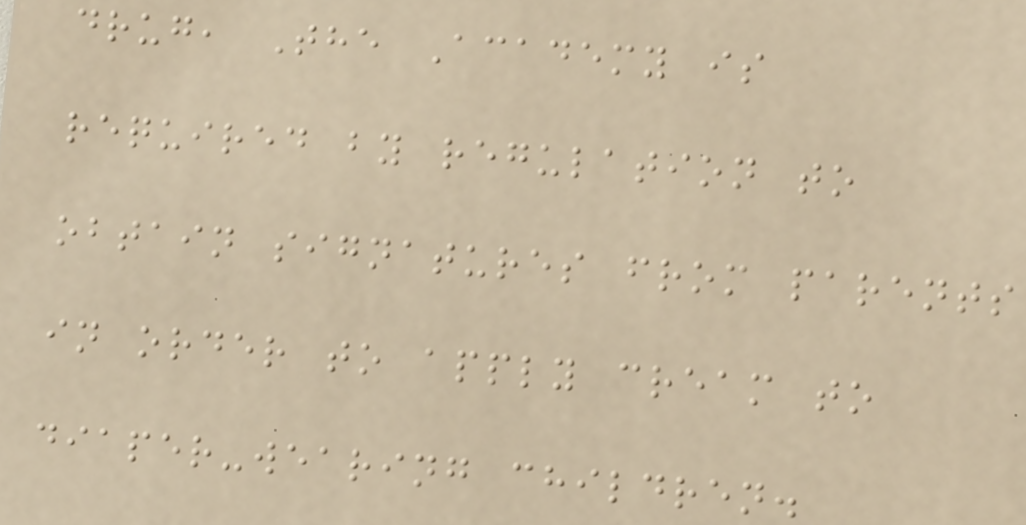drug, The Academy is
required by regulation to
obtain signatures from parents
in order to apply cream to
diaper-wearing children.
